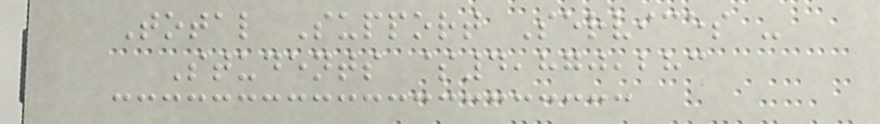Total Support Services -
Students $4,870,283
